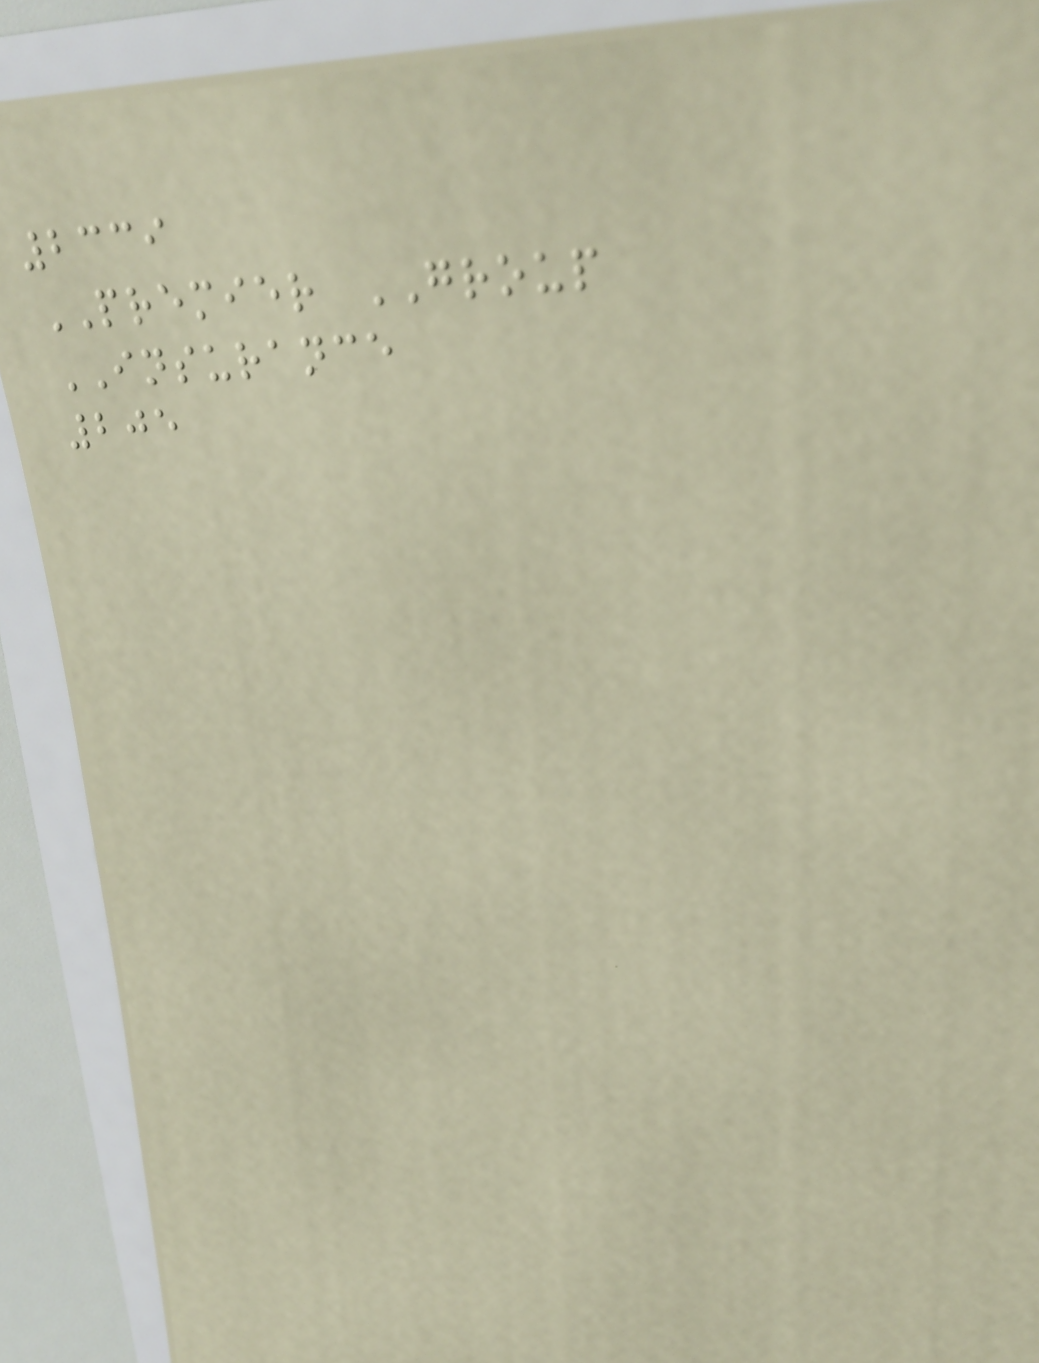2339
PREMIER GROUP
INSURANCE
205
